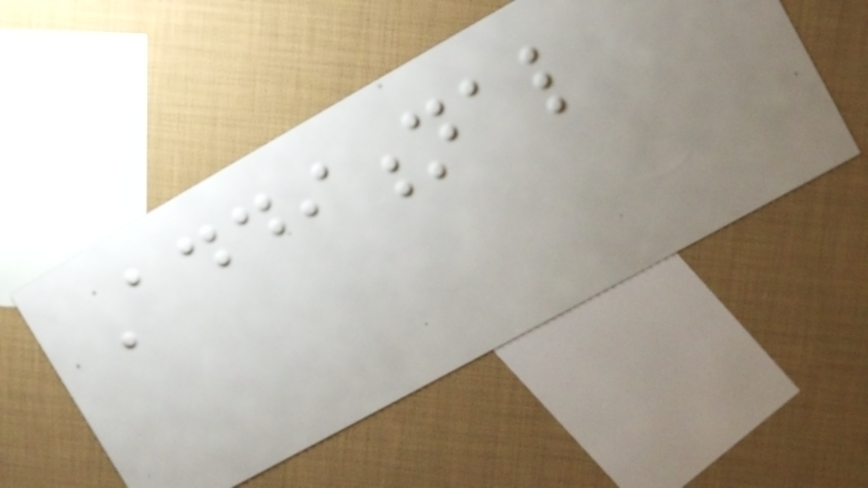Additional
